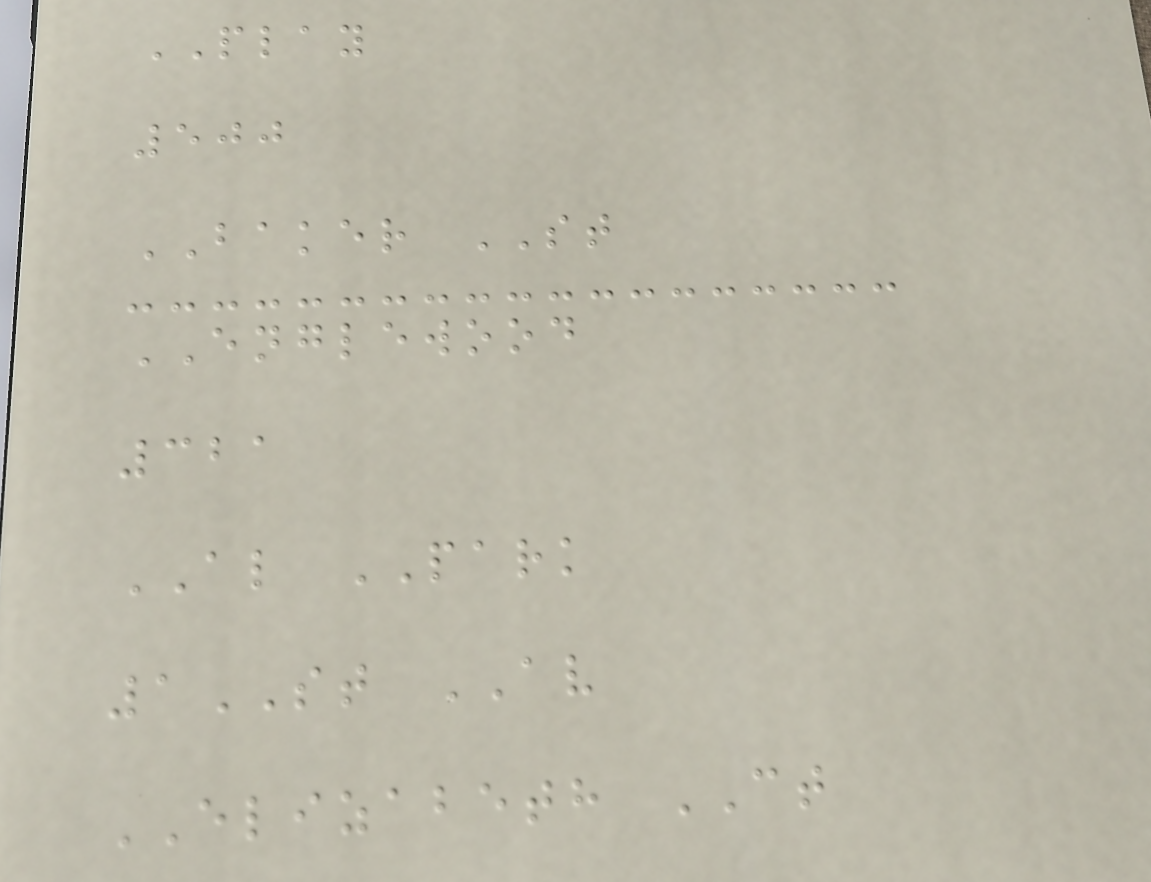PLAY
500
BAKER ST
ENGLEWOOD
321
AL PARK
1ST AV
ELIZABETH CT
